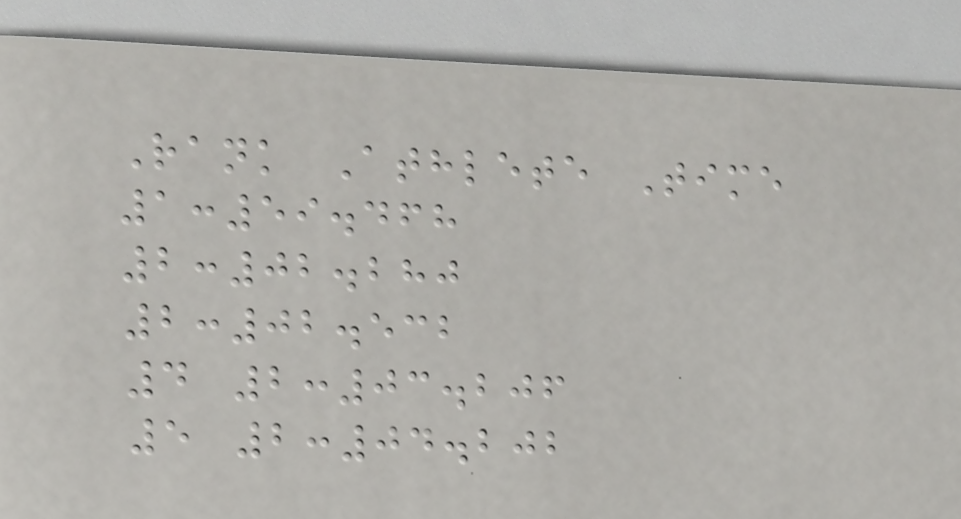Rank Athlete Time
1:59.468
2:02.280
2:02.532
4 2:03.206
5 2:04.202
